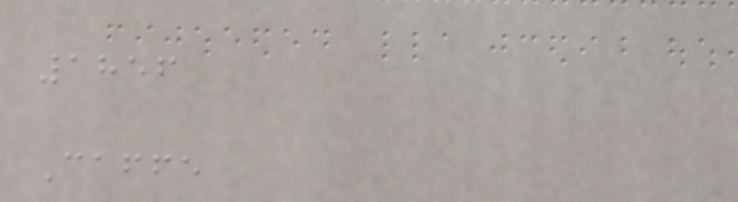1856
Caffe
